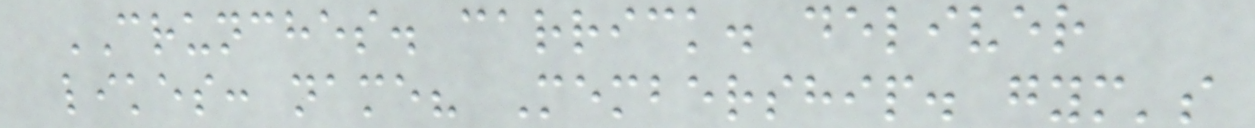CRUNCHES. carrick. deliver
likes: name? Membership. gym's
